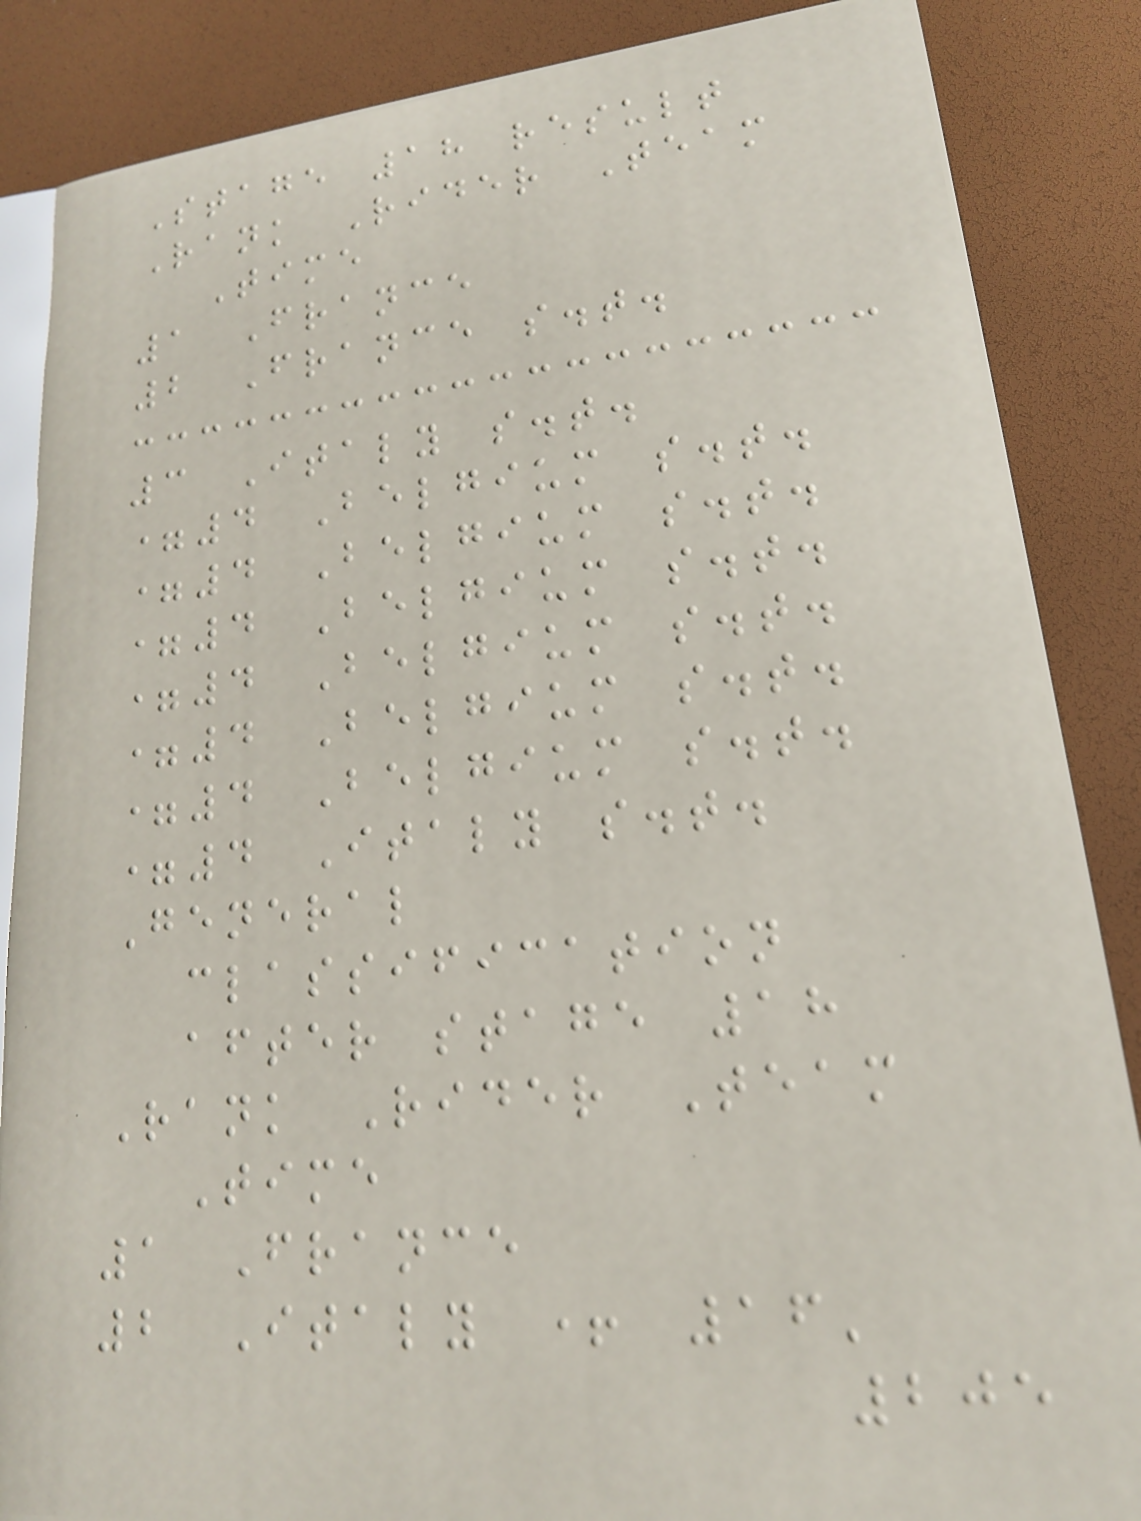Stage 18 result
Rank Rider Team
Time
1 France
2 France s.t.
3 Italy s.t.
=4 Belgium s.t.
=4 Belgium s.t.
=4 Belgium s.t.
=4 Belgium s.t.
=4 Belgium s.t.
=4 Belgium s.t.
=4 Italy s.t.
General
classification
after stage 18
Rank Rider Team
Time
1 France
2 Italy + 16'
205
